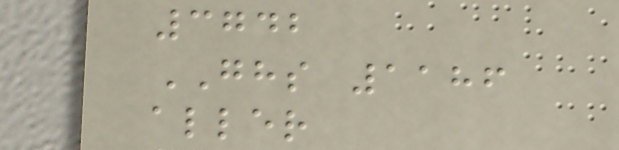3742
GHS 1186
aller
